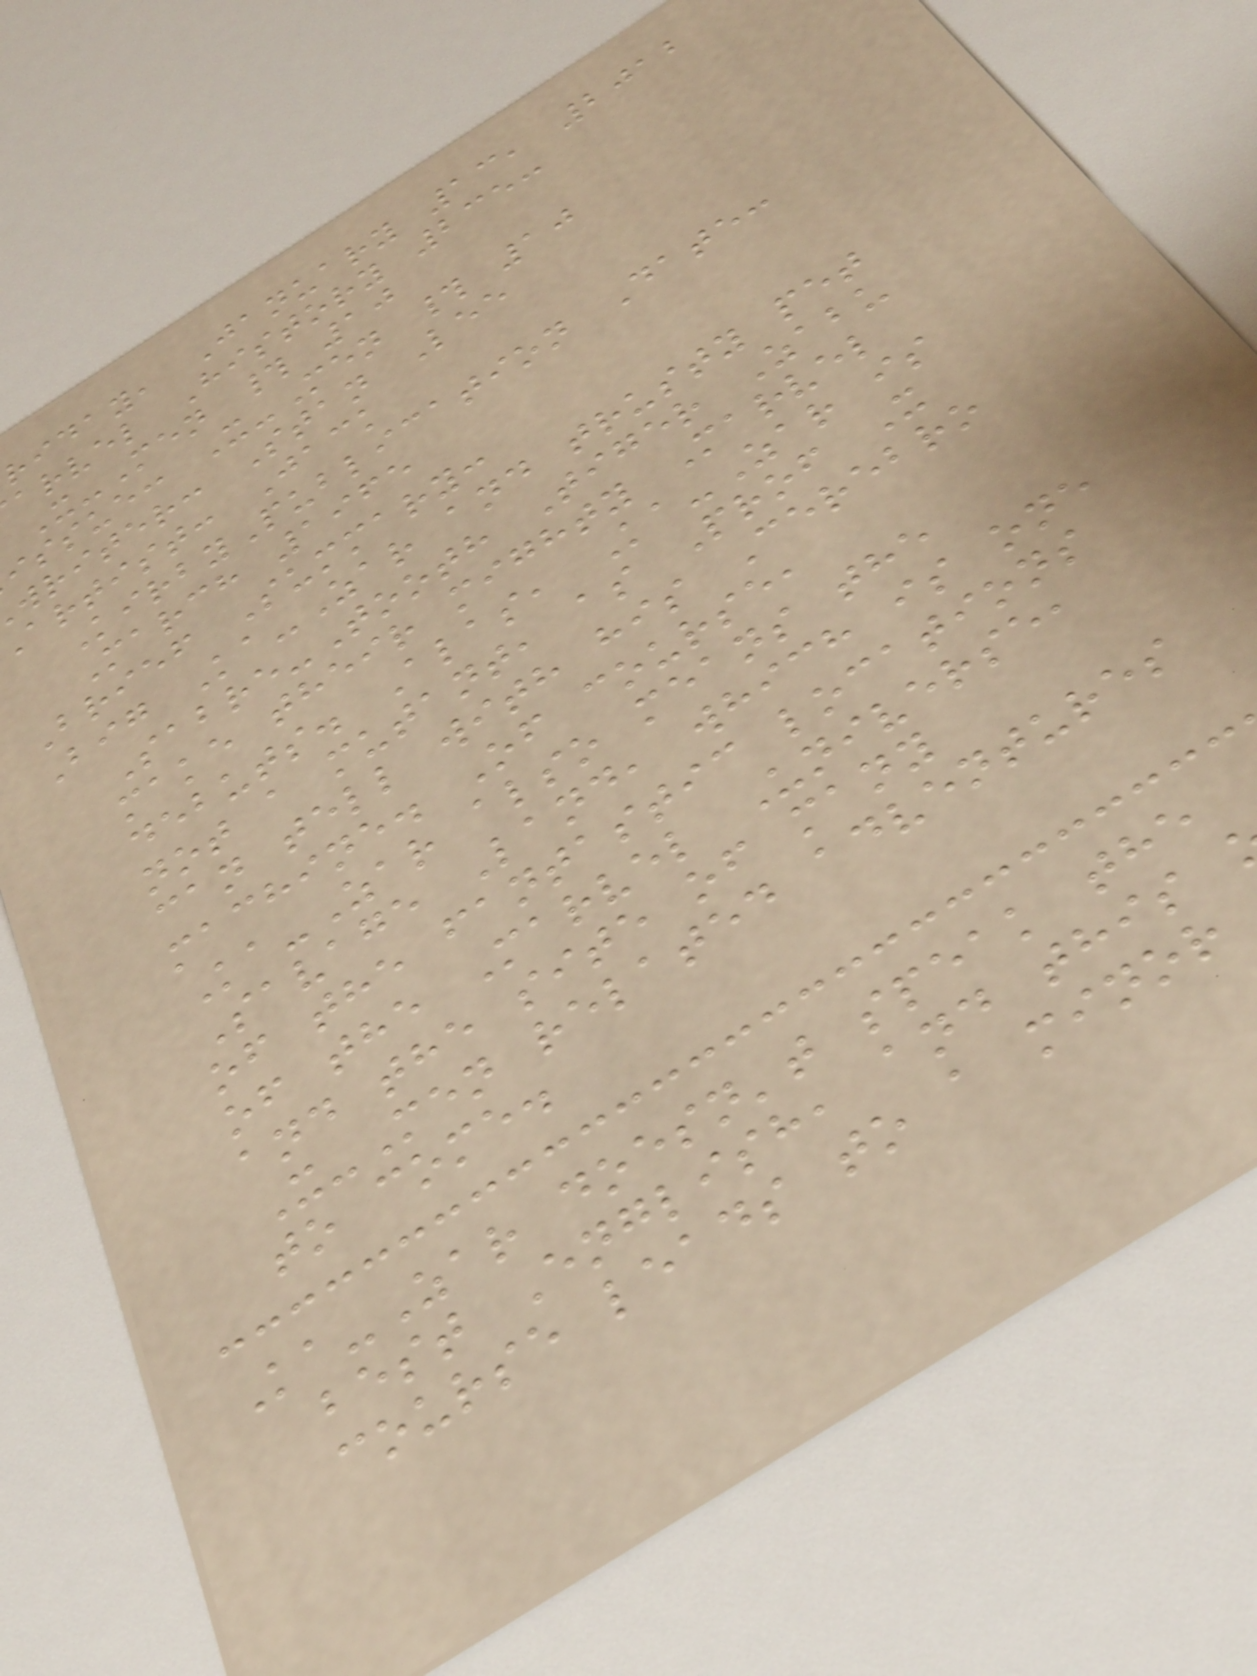riday, January 13, 2012
arvel History 235:
X-Men # 10
issue: X-Men # 10
writer: Stan Lee
artist: Jack
KirbyPublication Date:
March 1965
Brief Summary:
Big Ka-Zar and trusty pet
Sabre-Tooth Tiger Zabu
make their mighty Marvel
debuts. Alas, Ka-Zar is
not a mutant, as Prof X
can tell with his Cerebro
machine. Of course,
Ka-Zar also means the
Savage Land, which is one
of the fantastic locations
of the Marvel Universe,
and the site of many
X-Men related adventures
to come.
Ka-Zar doesn't speak the
best English, and this
course leads to a minor
